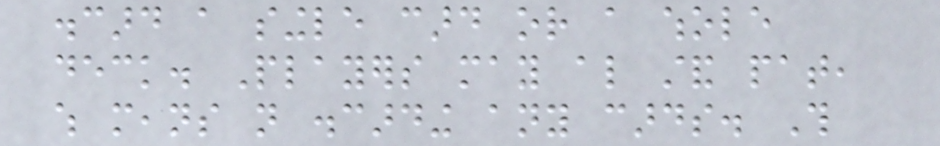discard a single card or a whole
deck. Players may also stand pat,
which means not discarding any cards. This
